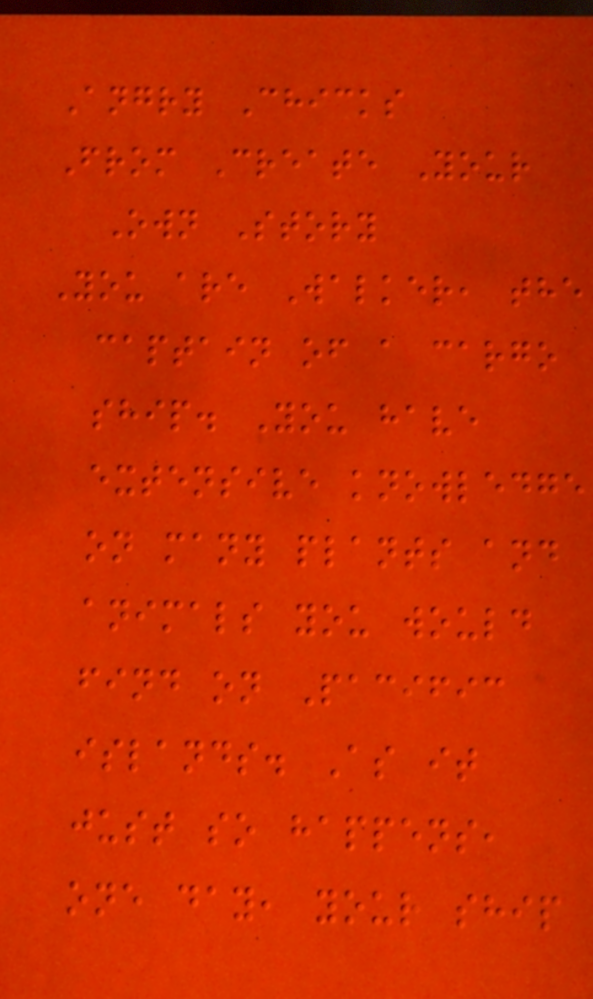Angry Chicks
From Create Your
Own Story
You are Walker, the
captain of a cargo
ship. You have
extensive knowledge
on many plants and
animals you would
find on Pacific
islands. As it
just so happens,
one day, your ship
